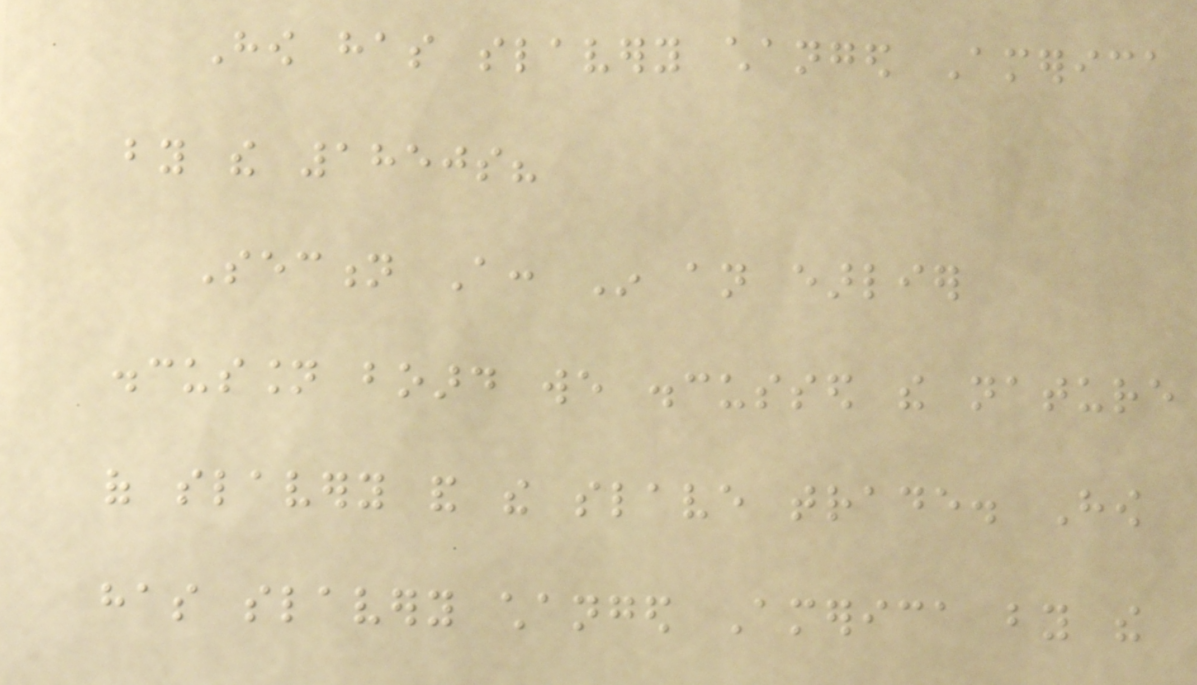How has slavery changed America
by the 1850s?
Section A: In an earlier
discussion board we discussed the nature
of slavery and the slave trade. How
has slavery changed America by the
